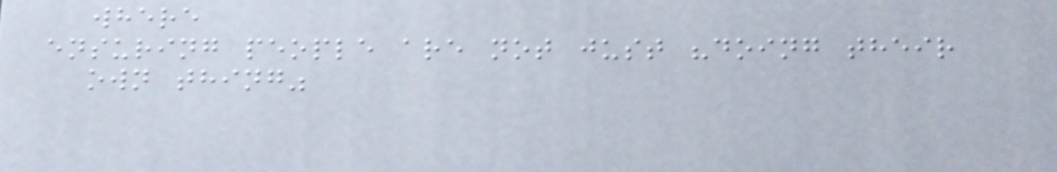where
ensuring people are not just "doing their
own thing"
